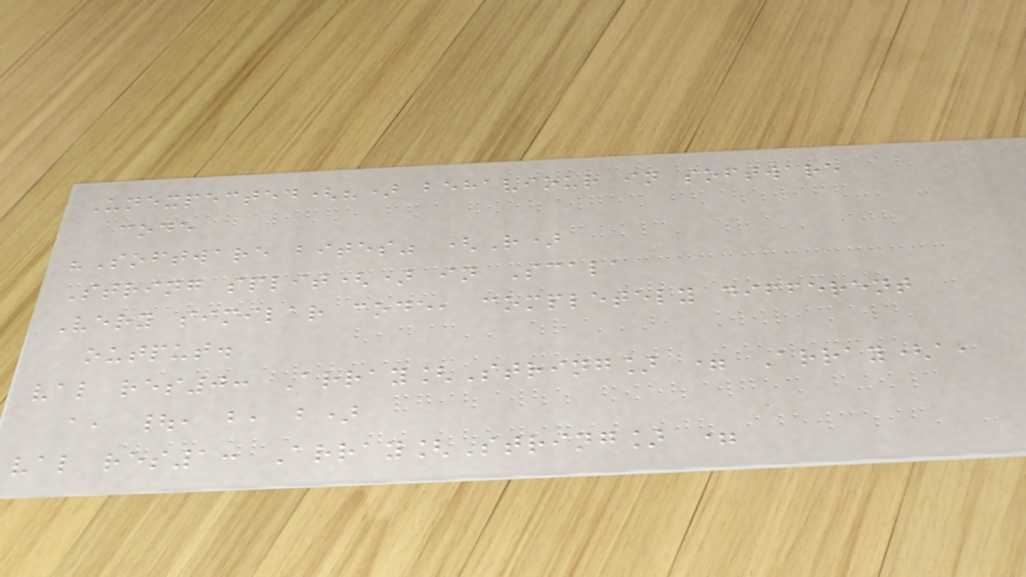Unexpected(?) behaviour in software
code
"Software bites" (R)
String split() in Scala
Very similar code, completely different
output.
val res0: Array[String] = Array(a,
a, |, b, b)
val res1: Array[String] =
